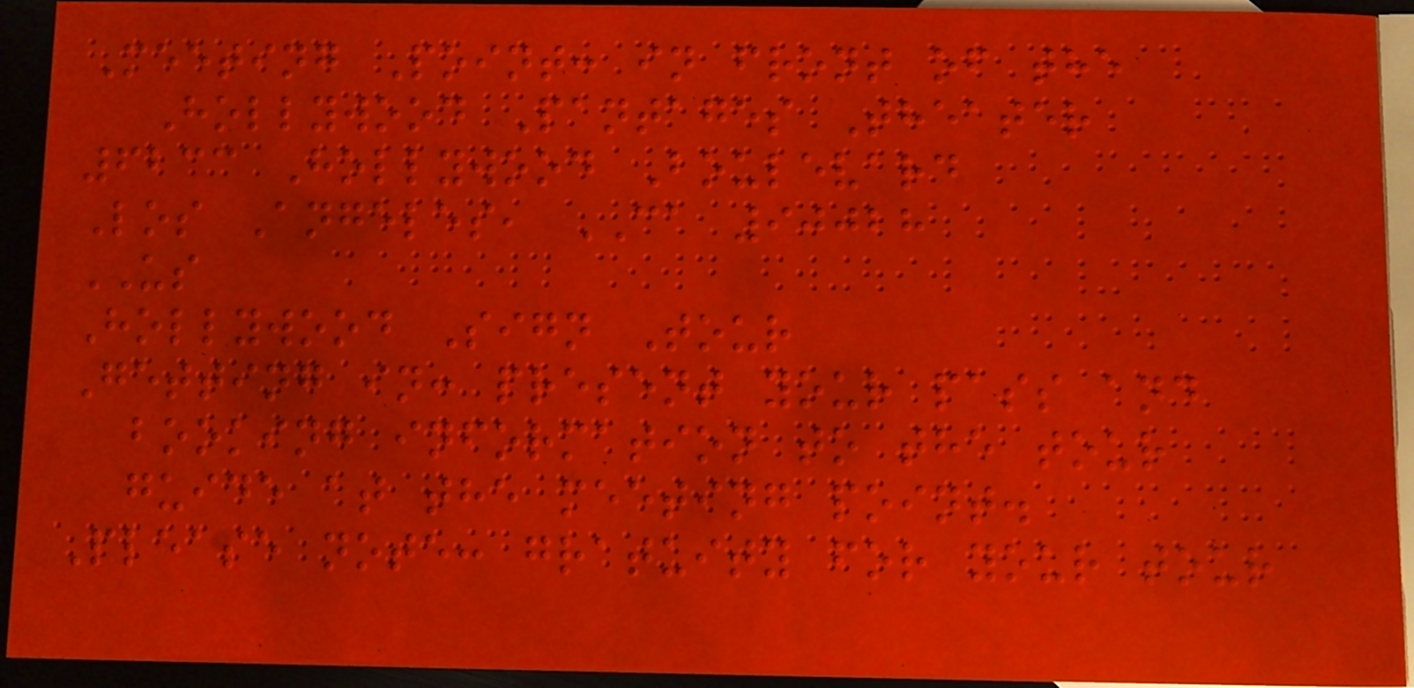Meeting Point: in front of the
Hollywood Pantages Theater
6233 Hollywood Boulevard
Los Angeles, CA 90028
US
Hollywood Sign Tour
Getting in: present your pass and
booking information to the tour
guide at the meeting point.
Please note: gratuity for your tour
